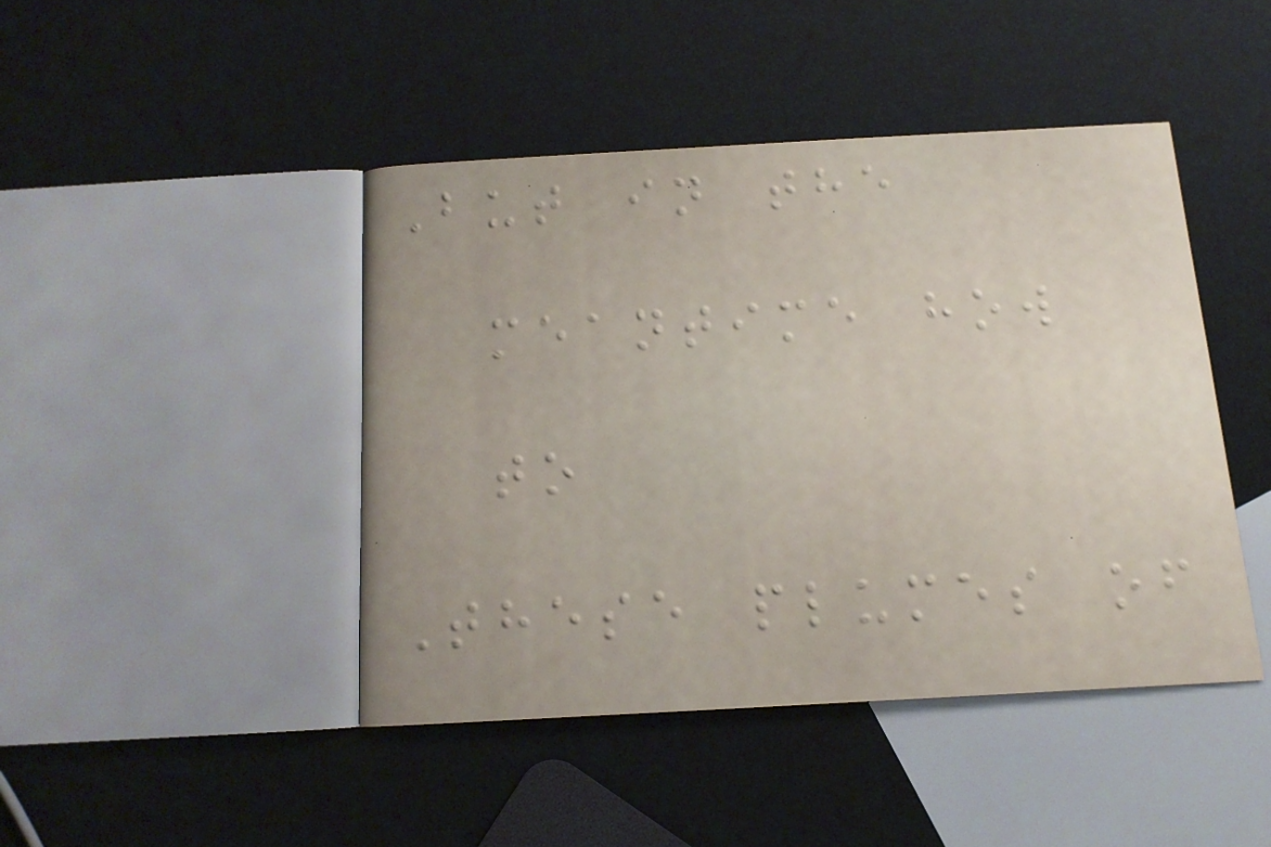But in the
meantime how
to
These plumes of
